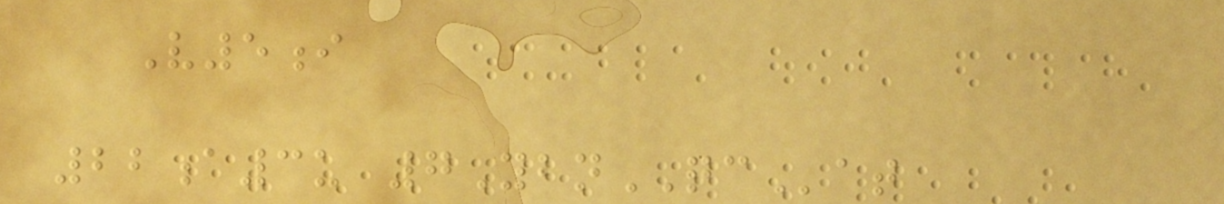V5i
22a3u 7YbnQCat
